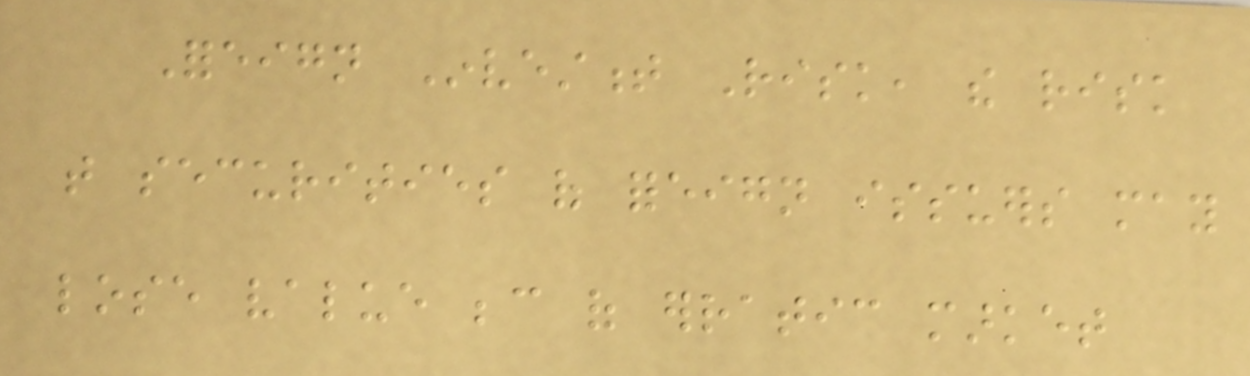Foreign Investment Risk, the risk
that securities of foreign issuers may
lose value because of erratic market
